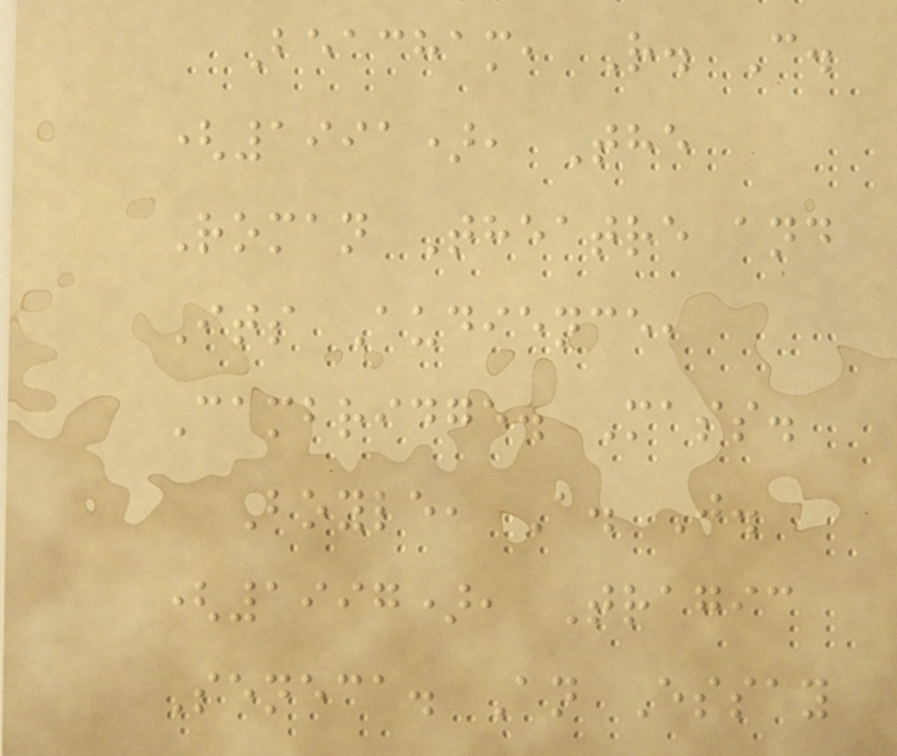Beacham, R. C.
(1991), The
Roman Theatre and
Its Audience,
Cambridge. Mass.
Boyle, A. J.
(1997), Tragic
Seneca. An Essay
